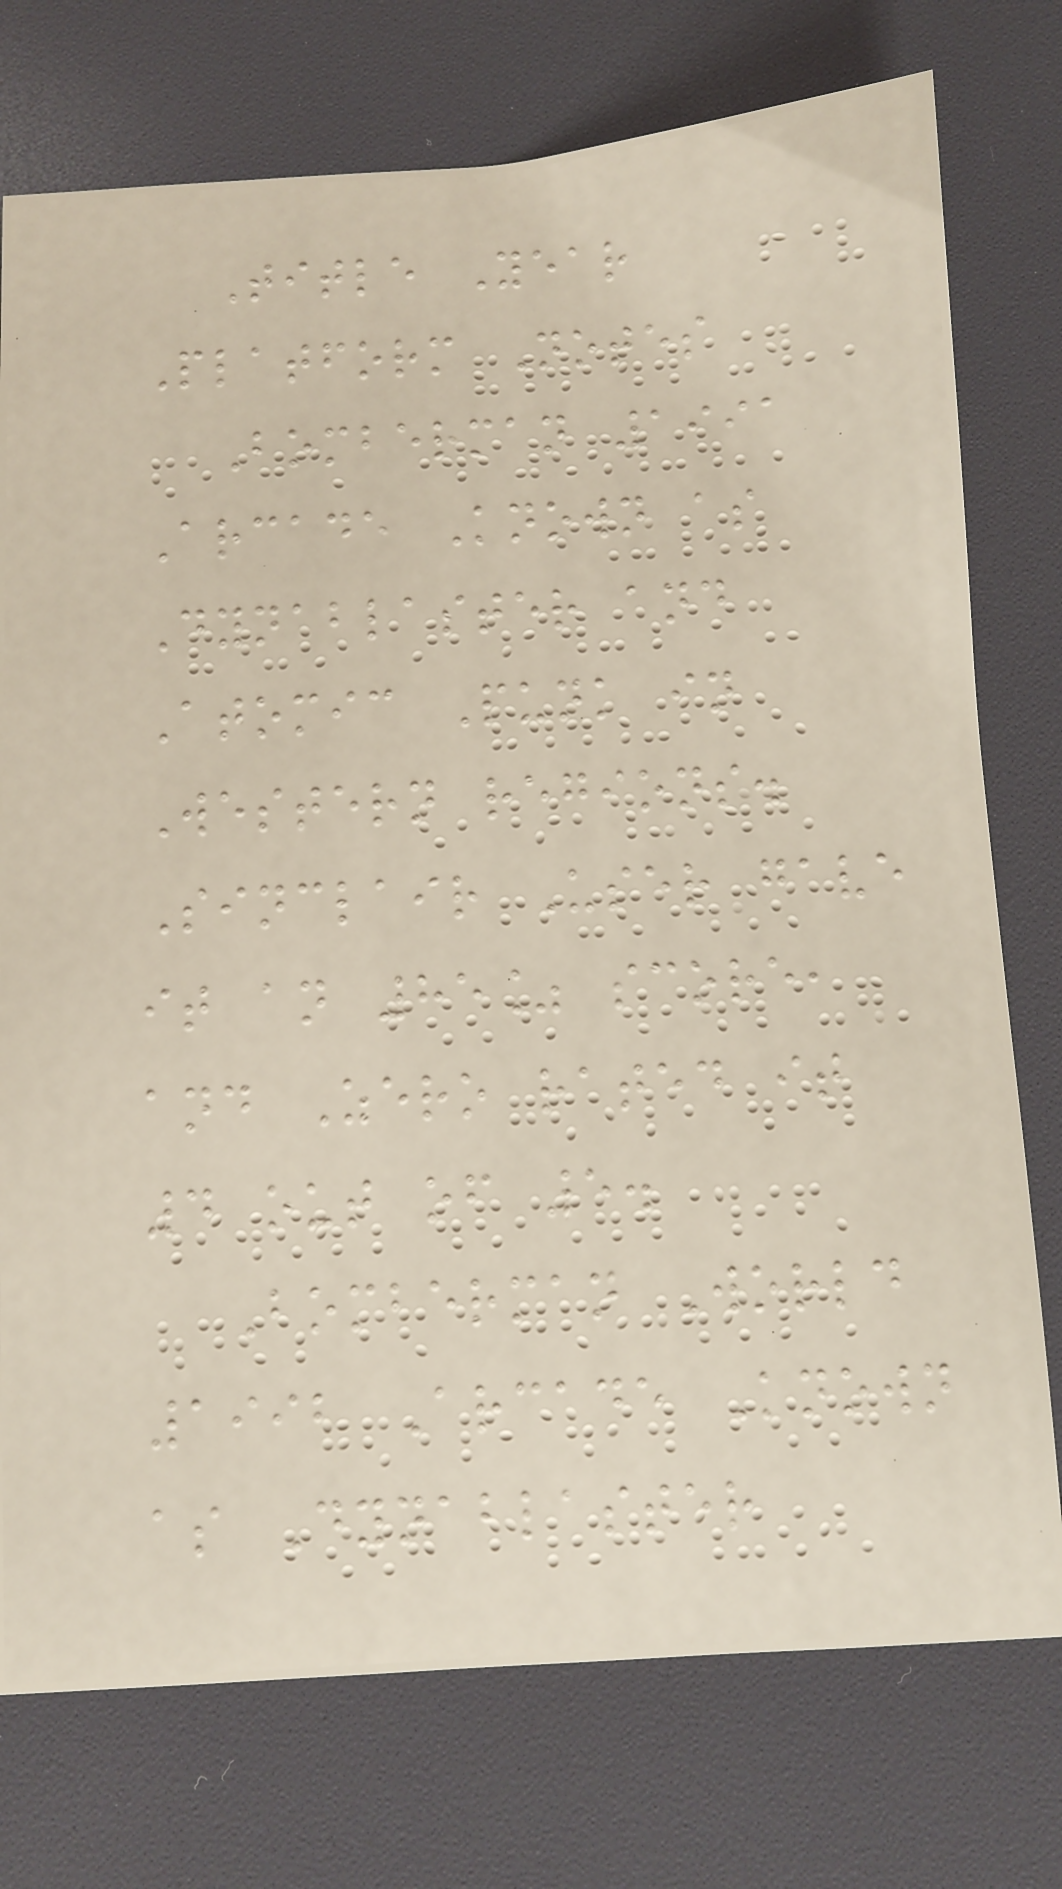Title Year
Platform Notes
Bomberman 1991
Arcade Known as
Dynablaster and
Atomic Punk in
Western regions.
Sinclair User gave
it an 85% score,
and Zero rated it
4 out of 5.
Bomberman World
1992 Arcade Known
as Dynablaster
